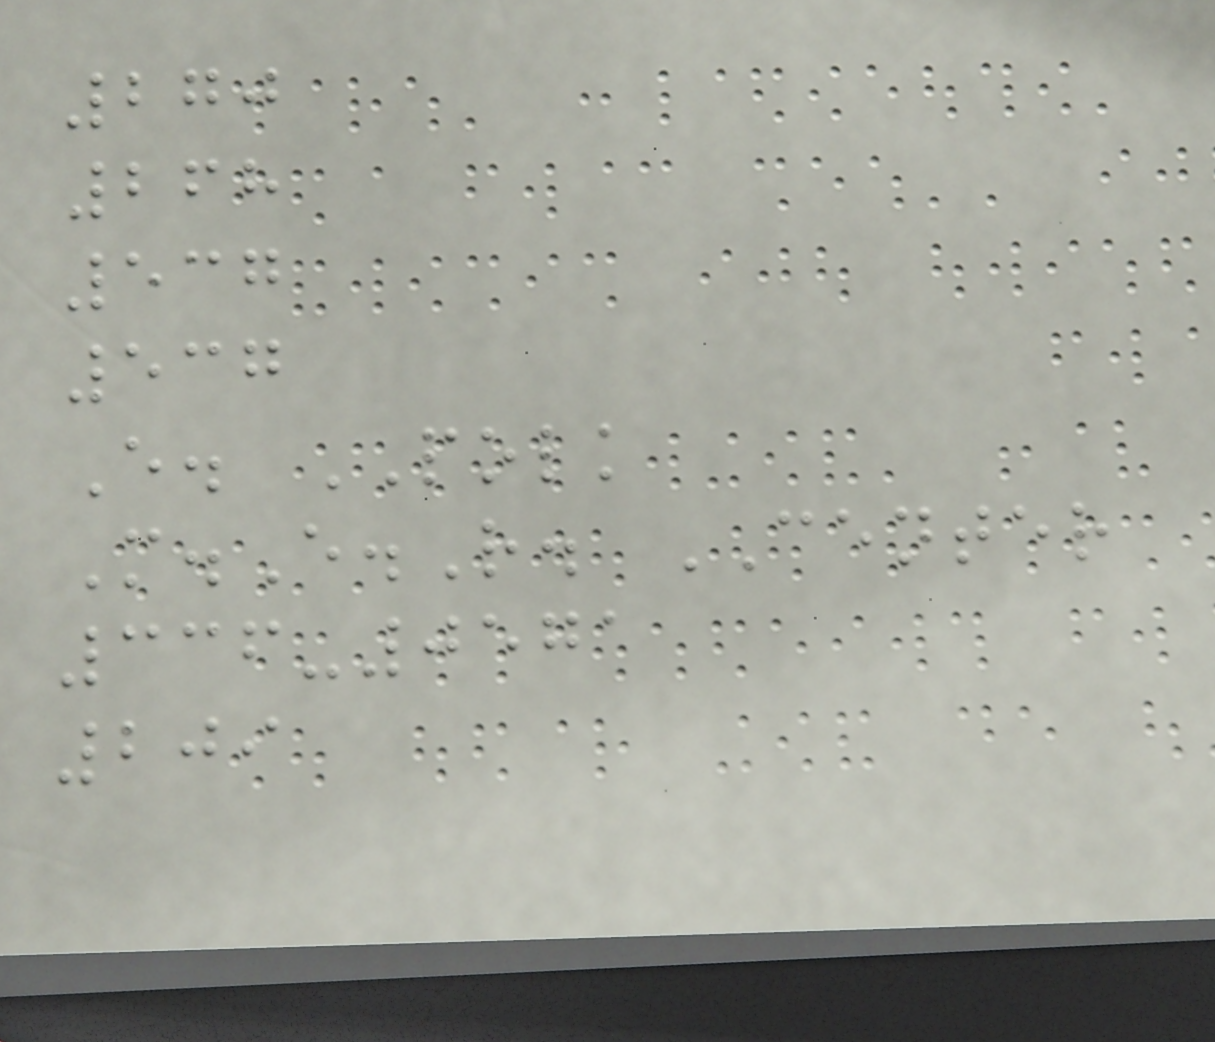270
268
537
537
E. POLK
M.E.R. CENTER
336-0571
209
